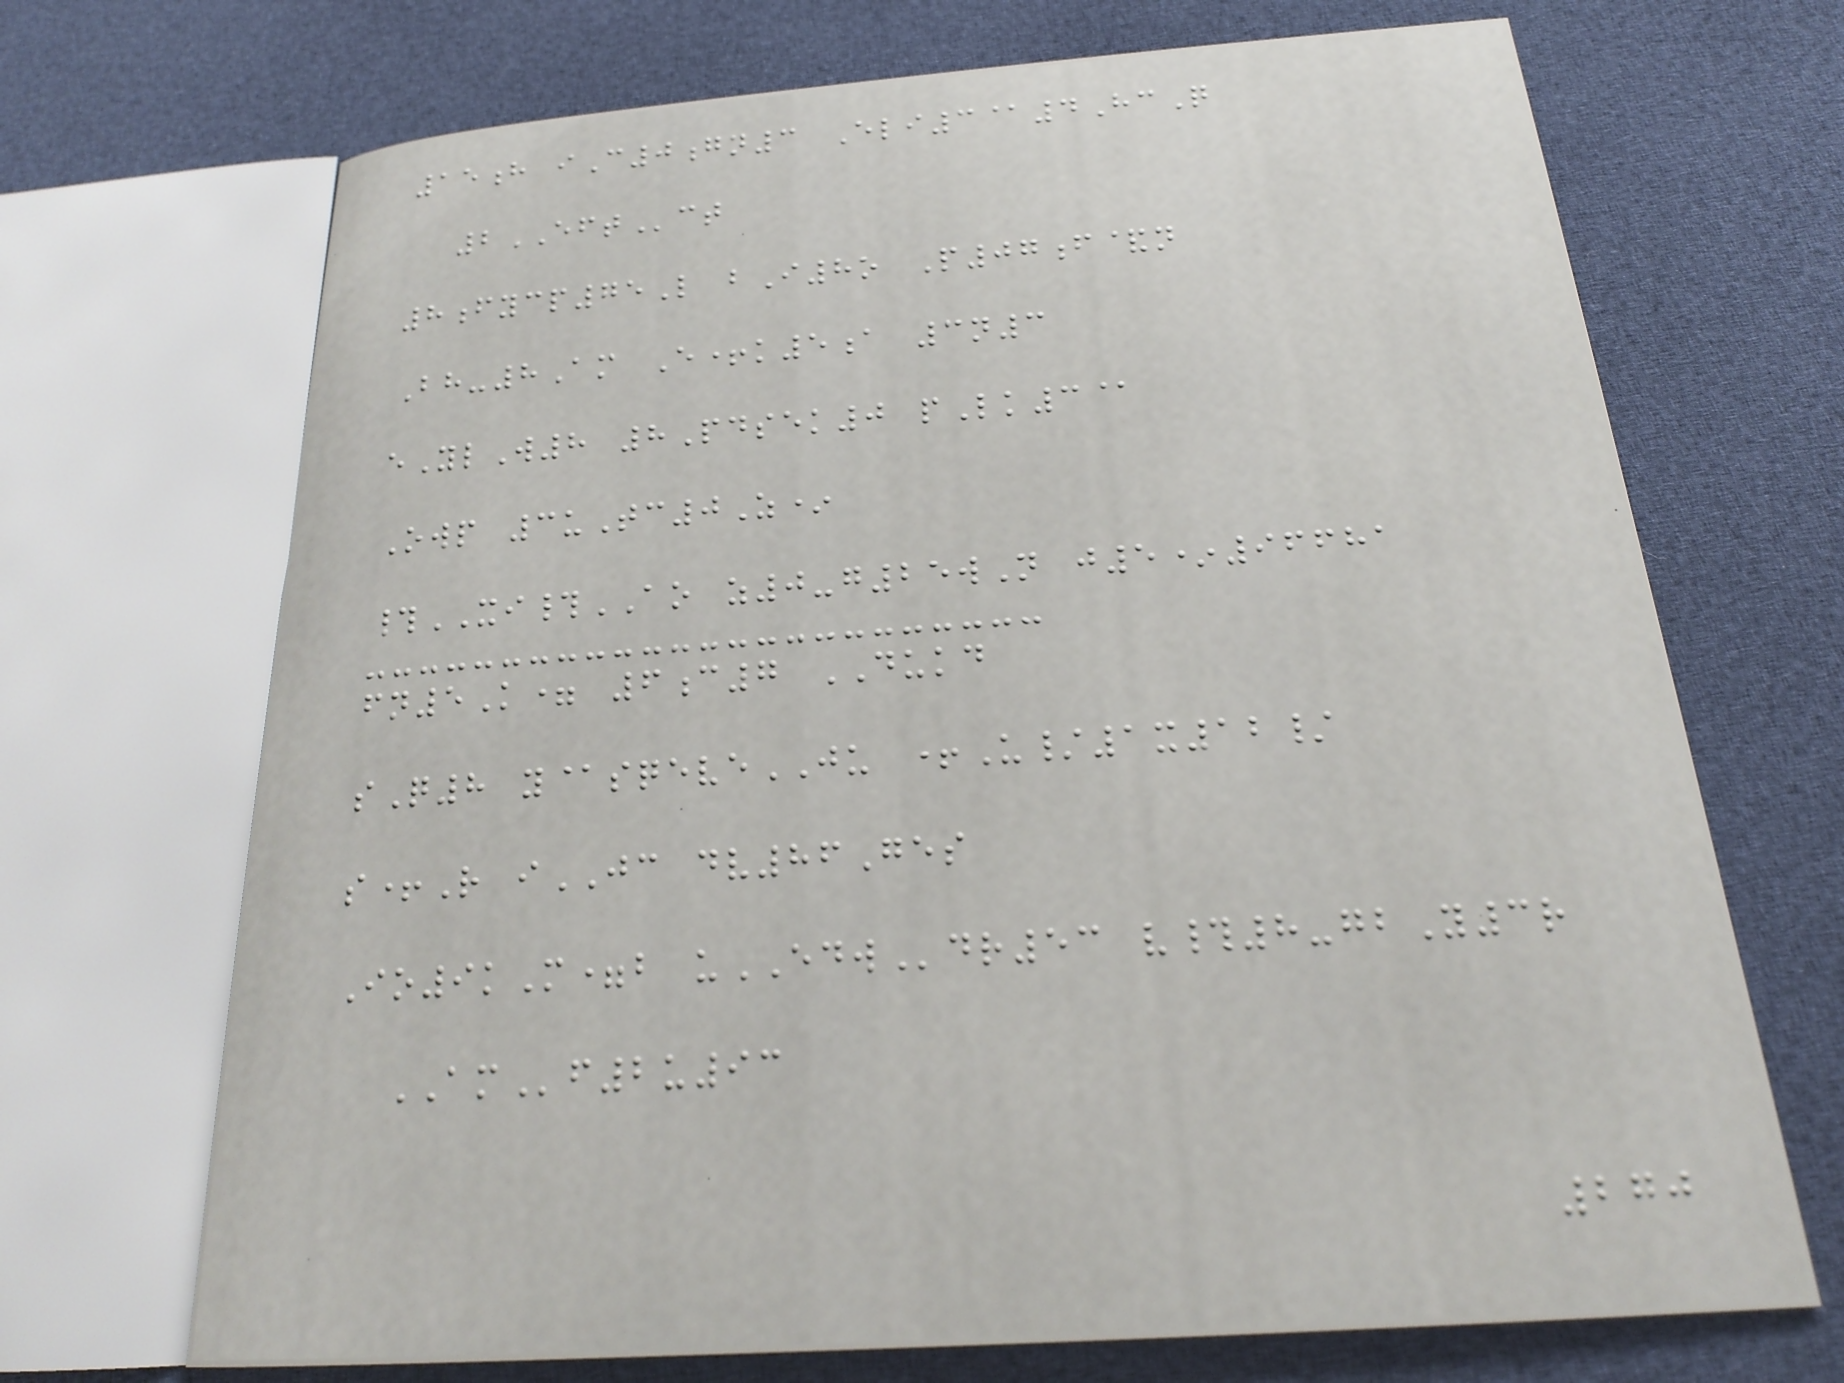15h iC0gn3 Eli3@4HcQ
2EFTct
8fycp75L bI8o P07f&n
Bh-8Am E+k5a 3n3
eYlW8 8Pdsek0 pLk3@
Owp 3uTc0Z*
#XI#AO z0-g25wN j5*96681
fn5K= 6c7 DUKD
sQ8 y@sqeveJU +U/1x12/
s+R iJC dv86Ges
Io9kM=b uEDWdr53 v#8-gbY3r
AMf2u93
270
